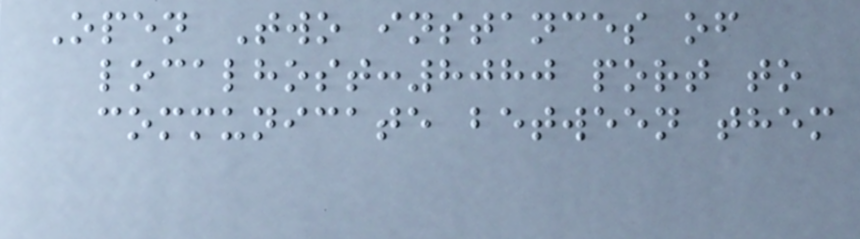Open Two instances of
localhost:8080 port to
communicate between them
